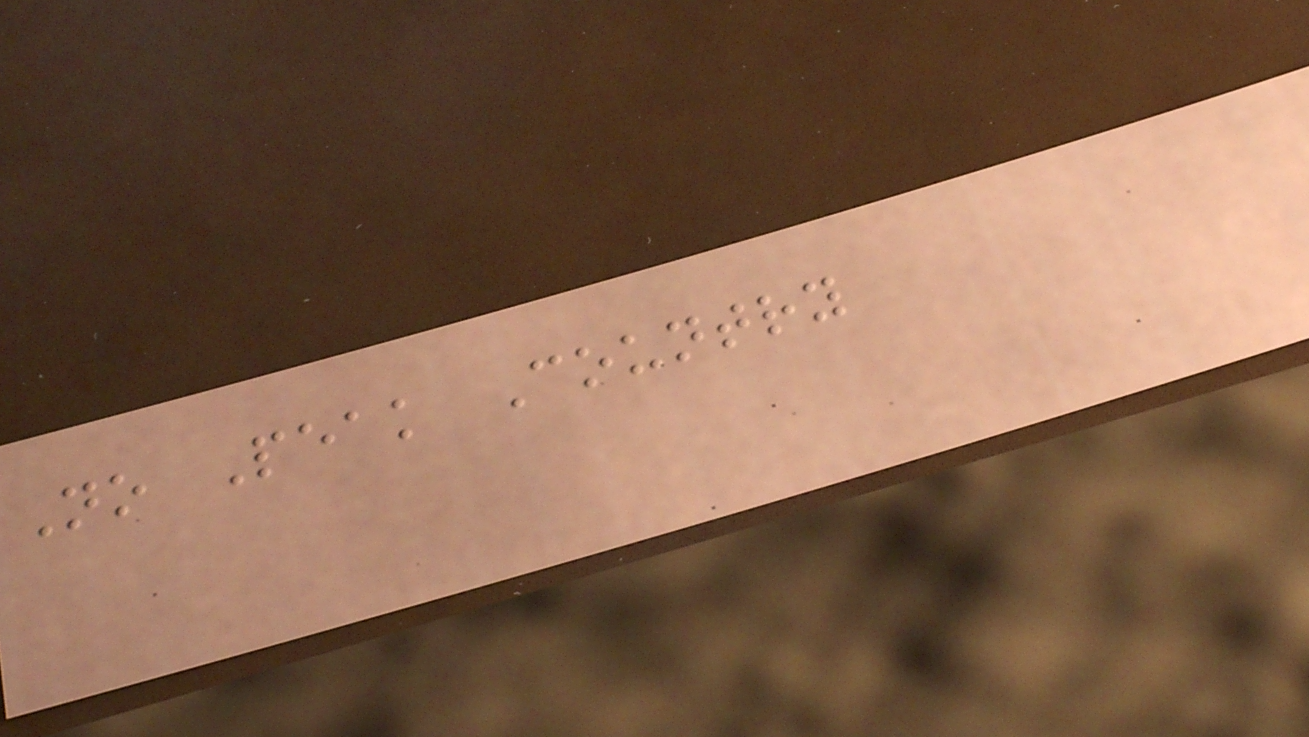No Peak Country
